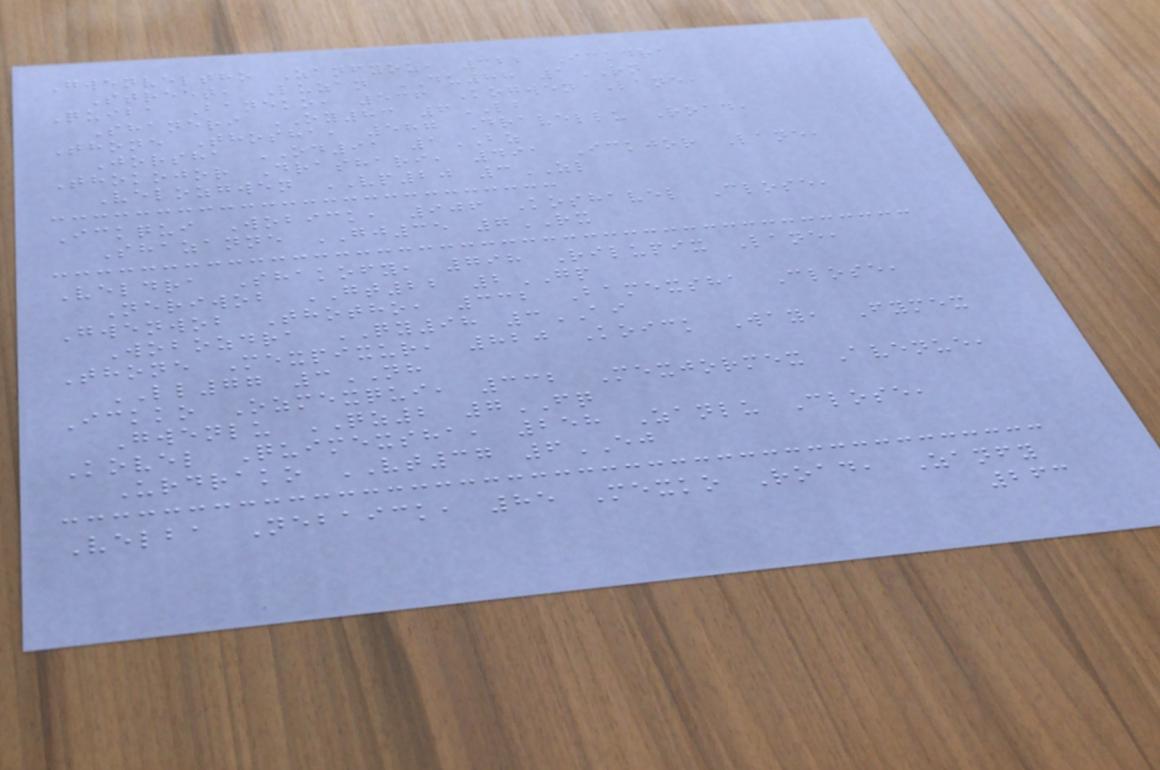Gwenveltho Zanfyoz, 322 Ickdra
Street, Luzan DU88 1RN
Quiba Baneko, 536 Kogwen Lane,
Shaneri OY83 6LB
Thone Thosha, 587 Dravellu Road,
Jorsha OD91 1BZ
Thokojor Drashari, 491 Ickjor Lane,
Velozgwen VP20 3ZL
Ickqui Wobick, 906 Koshavel Close,
Shazanne GJ35 7RX
Veldra Shakofy, 798 Rilupix Lane,
Neriwob GT22 2GP
Gwenwob Thotho, 332 Bamexsha Close,
Wobozdra QY98 3AI
Thone Mexpixur, 820 Koick Way, Fymex
LL77 3NH
Ickko Ozmexqui, 332 Mexjormex Avenue,
Gwenlu QZ2 7FQ
Kovel Quimexsha, 258 Zanlu Close,
Urdrako VT37 6EJ
Velba Nebaick, 85 Mexko Road, Zanfy
263
